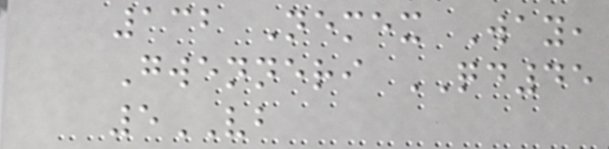132 Nemex Way,
Gwenneri QD45
5VB
